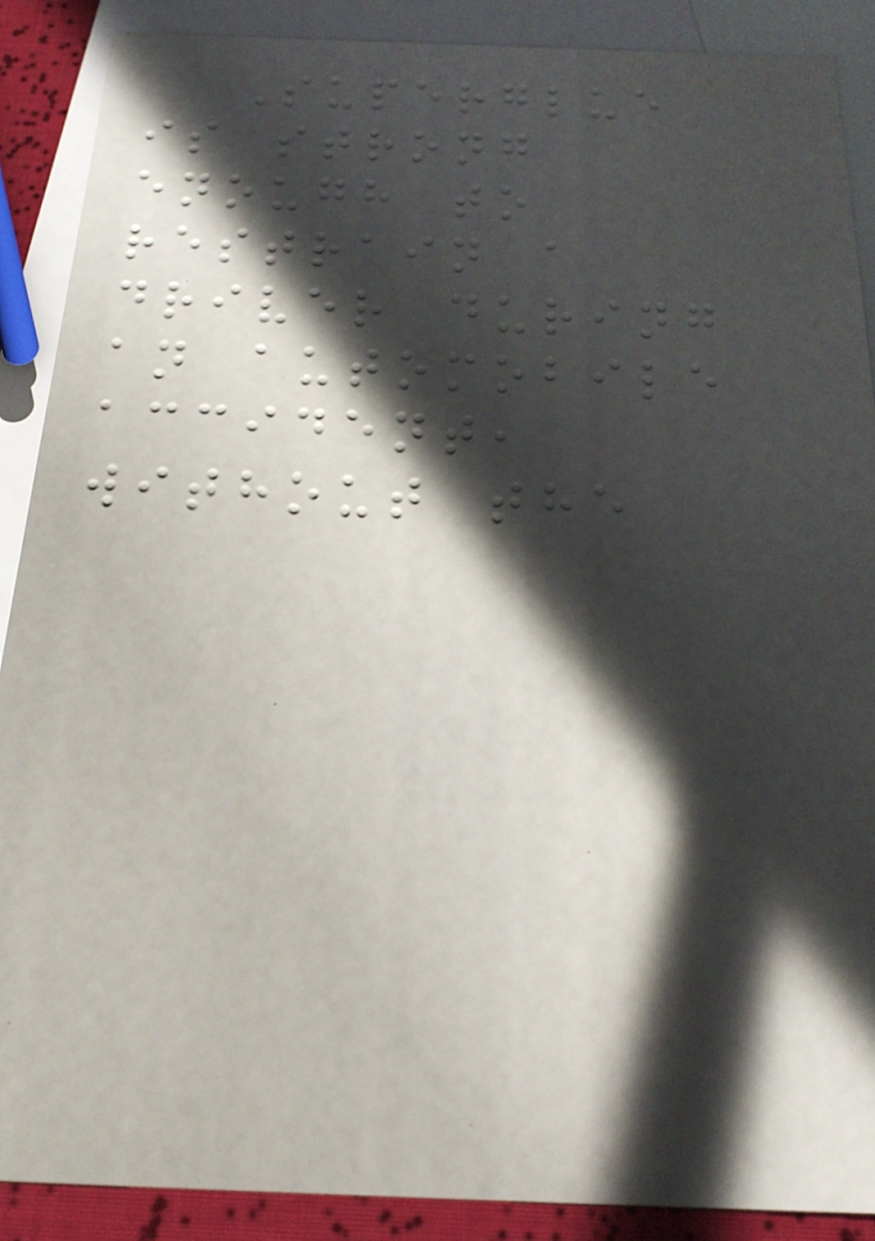Superglue
is strong
enough to
restrain a
driver during
an automobile
accident,
without the
